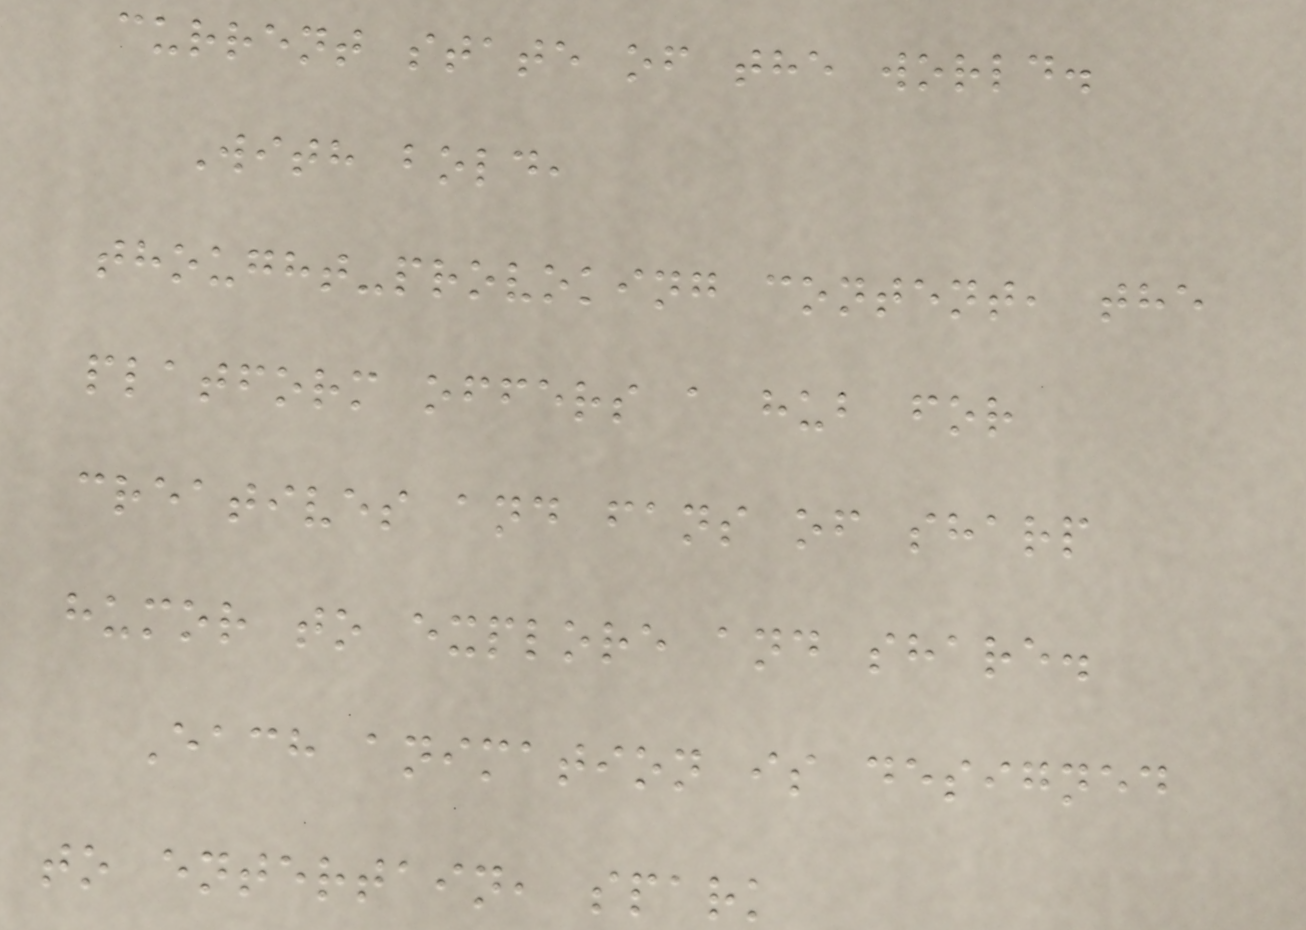current state of the world.
With bold,
thought-provoking content, the
platform offers a hub for
creatives and fans of sharp
humor to explore and share.
Each animation is designed
to entertain, spark
